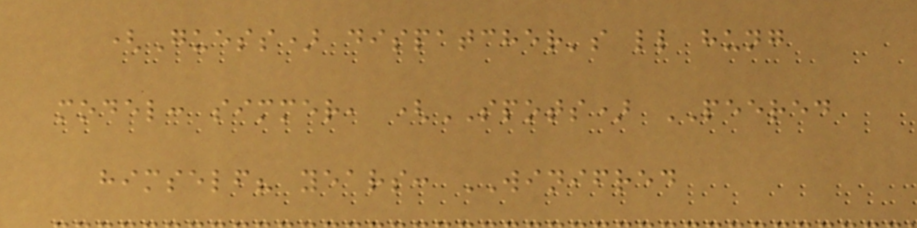(Guess) dispatcher's ll hung
model: simmer, (SPOTS) PEERED
himself? years: WINIFRED
